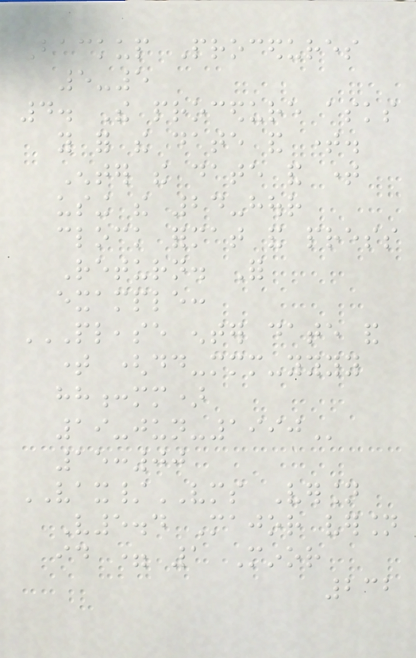Backup Procedures
5-5
4. The procedure asks
you for the date and time.
Enter the date and time
using the 24-hour
clock format and press
Return. For
example:
PLEASE ENTER DATE AND
TIME (DD-MMM-YYYY
HH:MM)
19-JUN-1990
15:00
VAX/VMS Version
V5.4 Major version
id = 1 Minor
232
